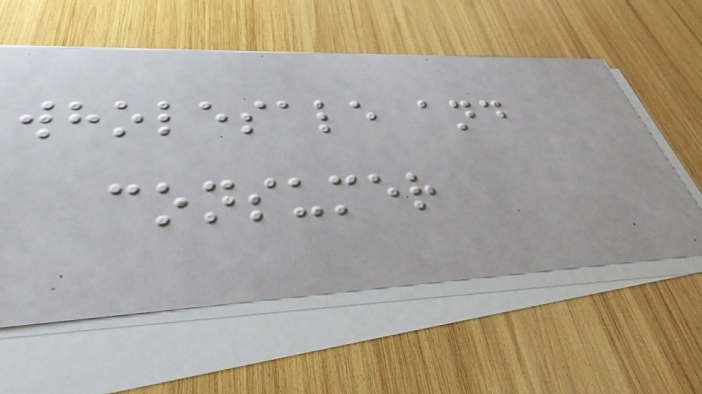wholesale and
consumer
